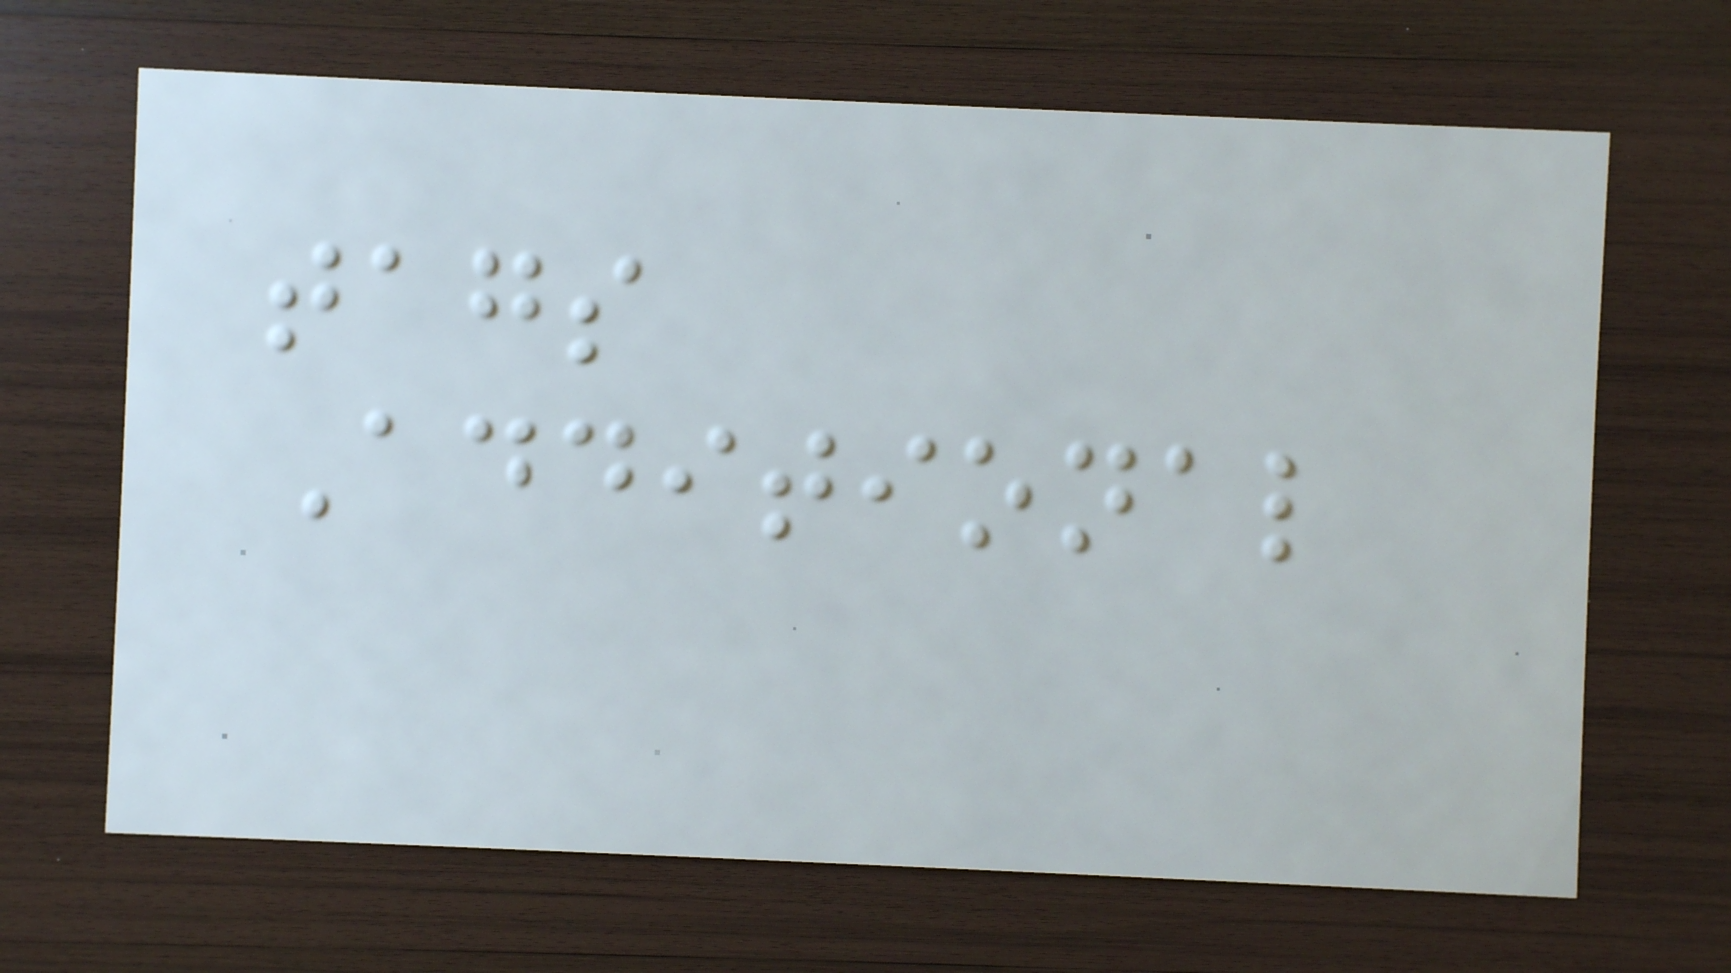tags
Additional
